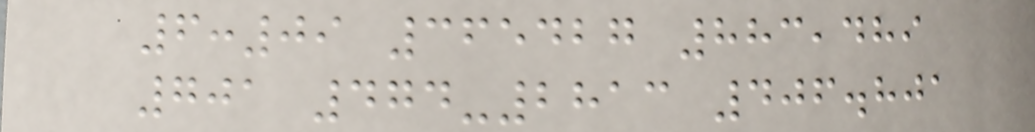6:09 365427 883,489
701 474-2813 406.801
